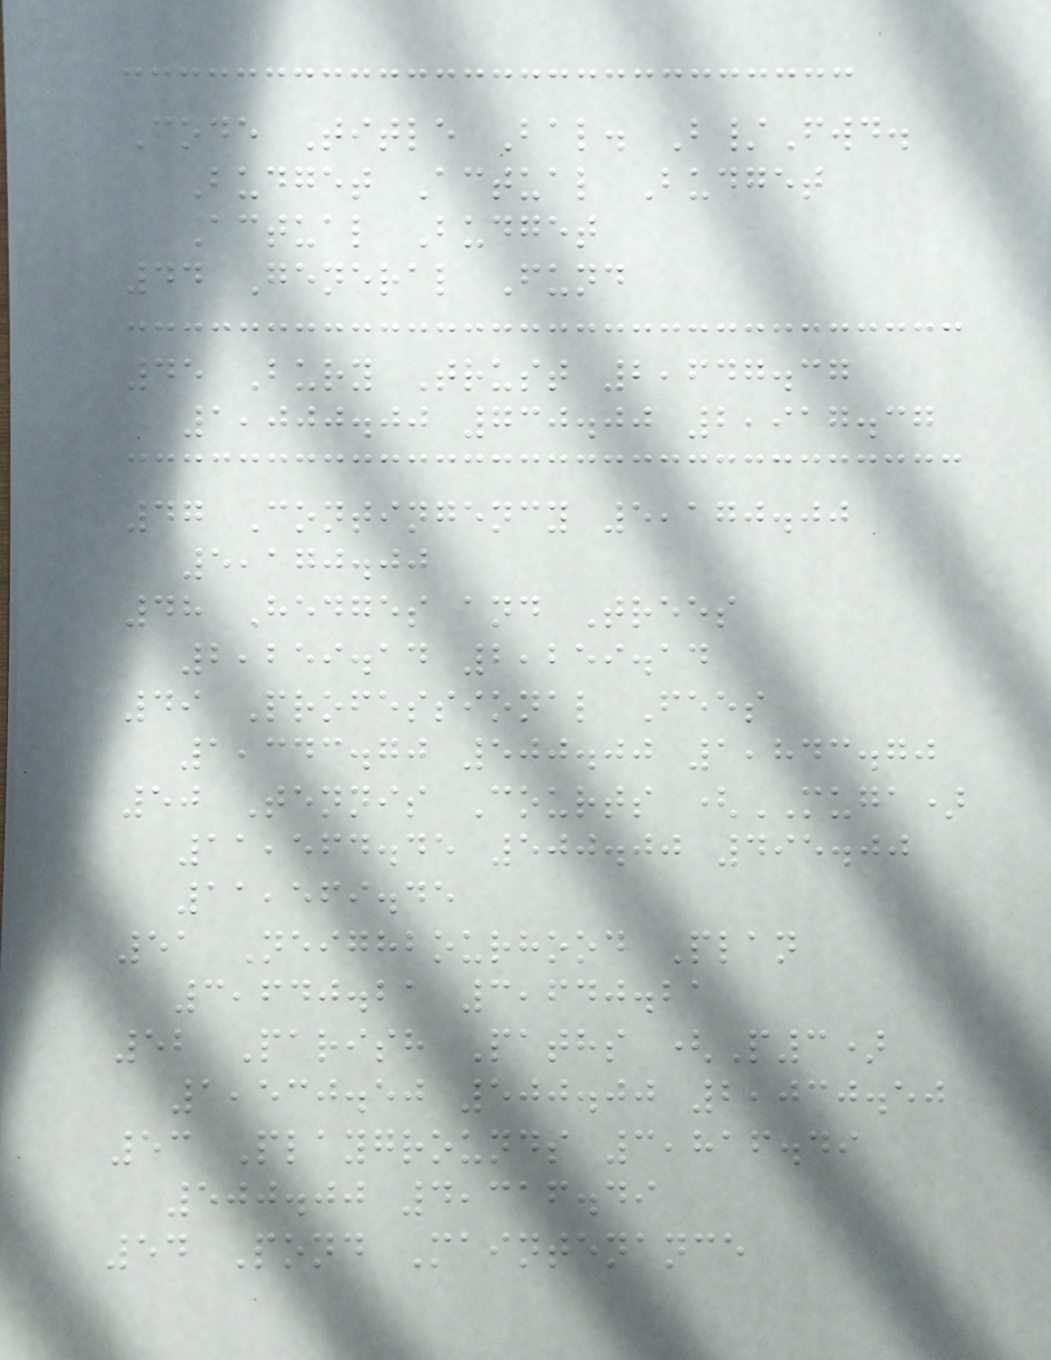Code Title Bal. B/Fwd.
Budget Actual Budget
Actual Budget
44 General Fund
45 Bury Trust 2,647.37
1,000.00 730.00 2,917.37
47 Contingency 5,170.00
5,170.00
48 Hedges and Trees
2,259.14 2,259.14
49 Professional Fees
1,343.70 500.00 1,843.70
50 Tennis Courts (MUGA)
11,564.45 500.00 495.00
11,569.45
51 Neighbourhood Plan
3,640.21 3,640.21
52 Parish Paths (P3)
1,530.50 500.00 2,030.50
53 Playgrounds 3,816.49
500.00 4,316.49
54 Pond Maintenance
